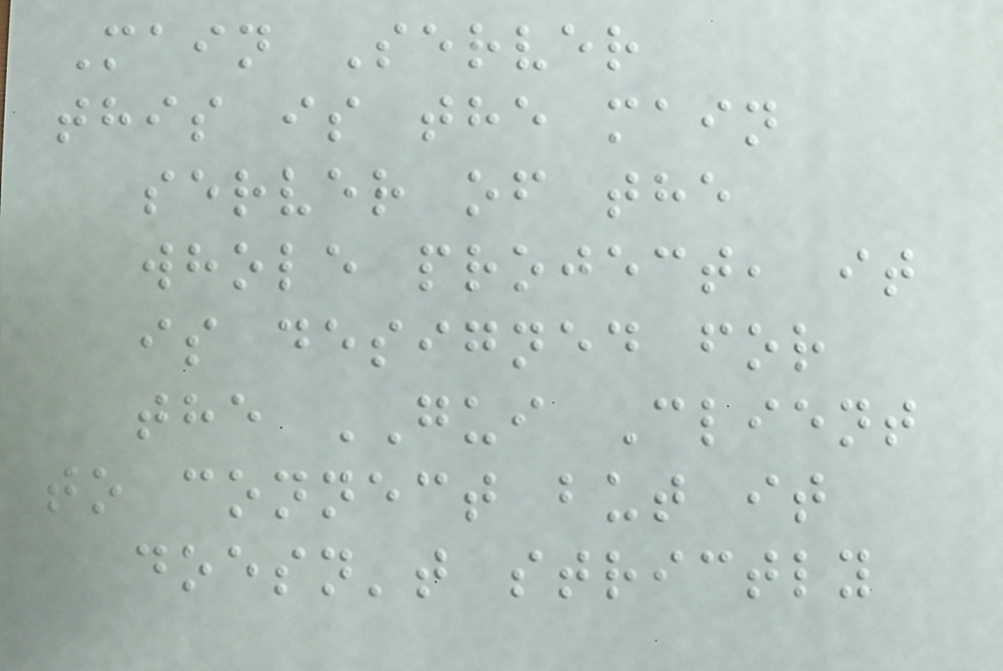Main Server
this is the main
server of the
whole project, it
is designed for
the GUI Client
to connect but it
doesn't strictly
